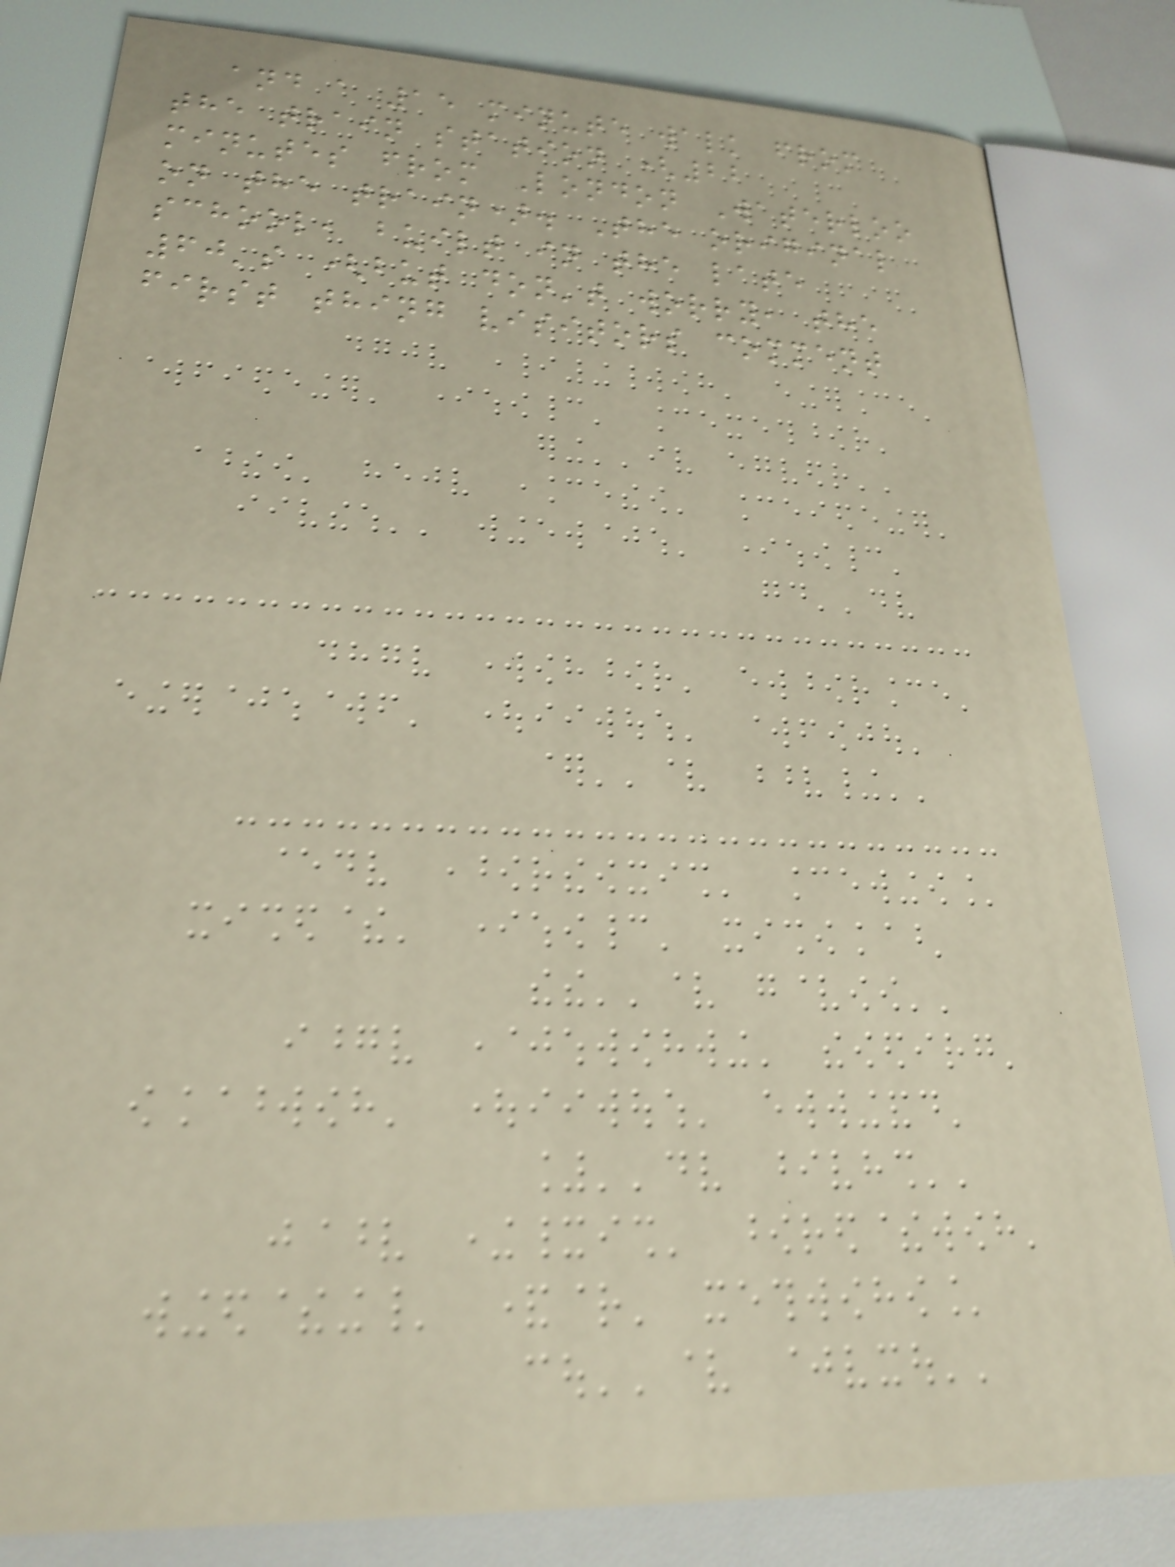and a 15 minute walk from
the train station (22
minutes from London Waterloo
on the train). The original
school, built in the late
60's (but don't worry, the
first thing visitors comment
